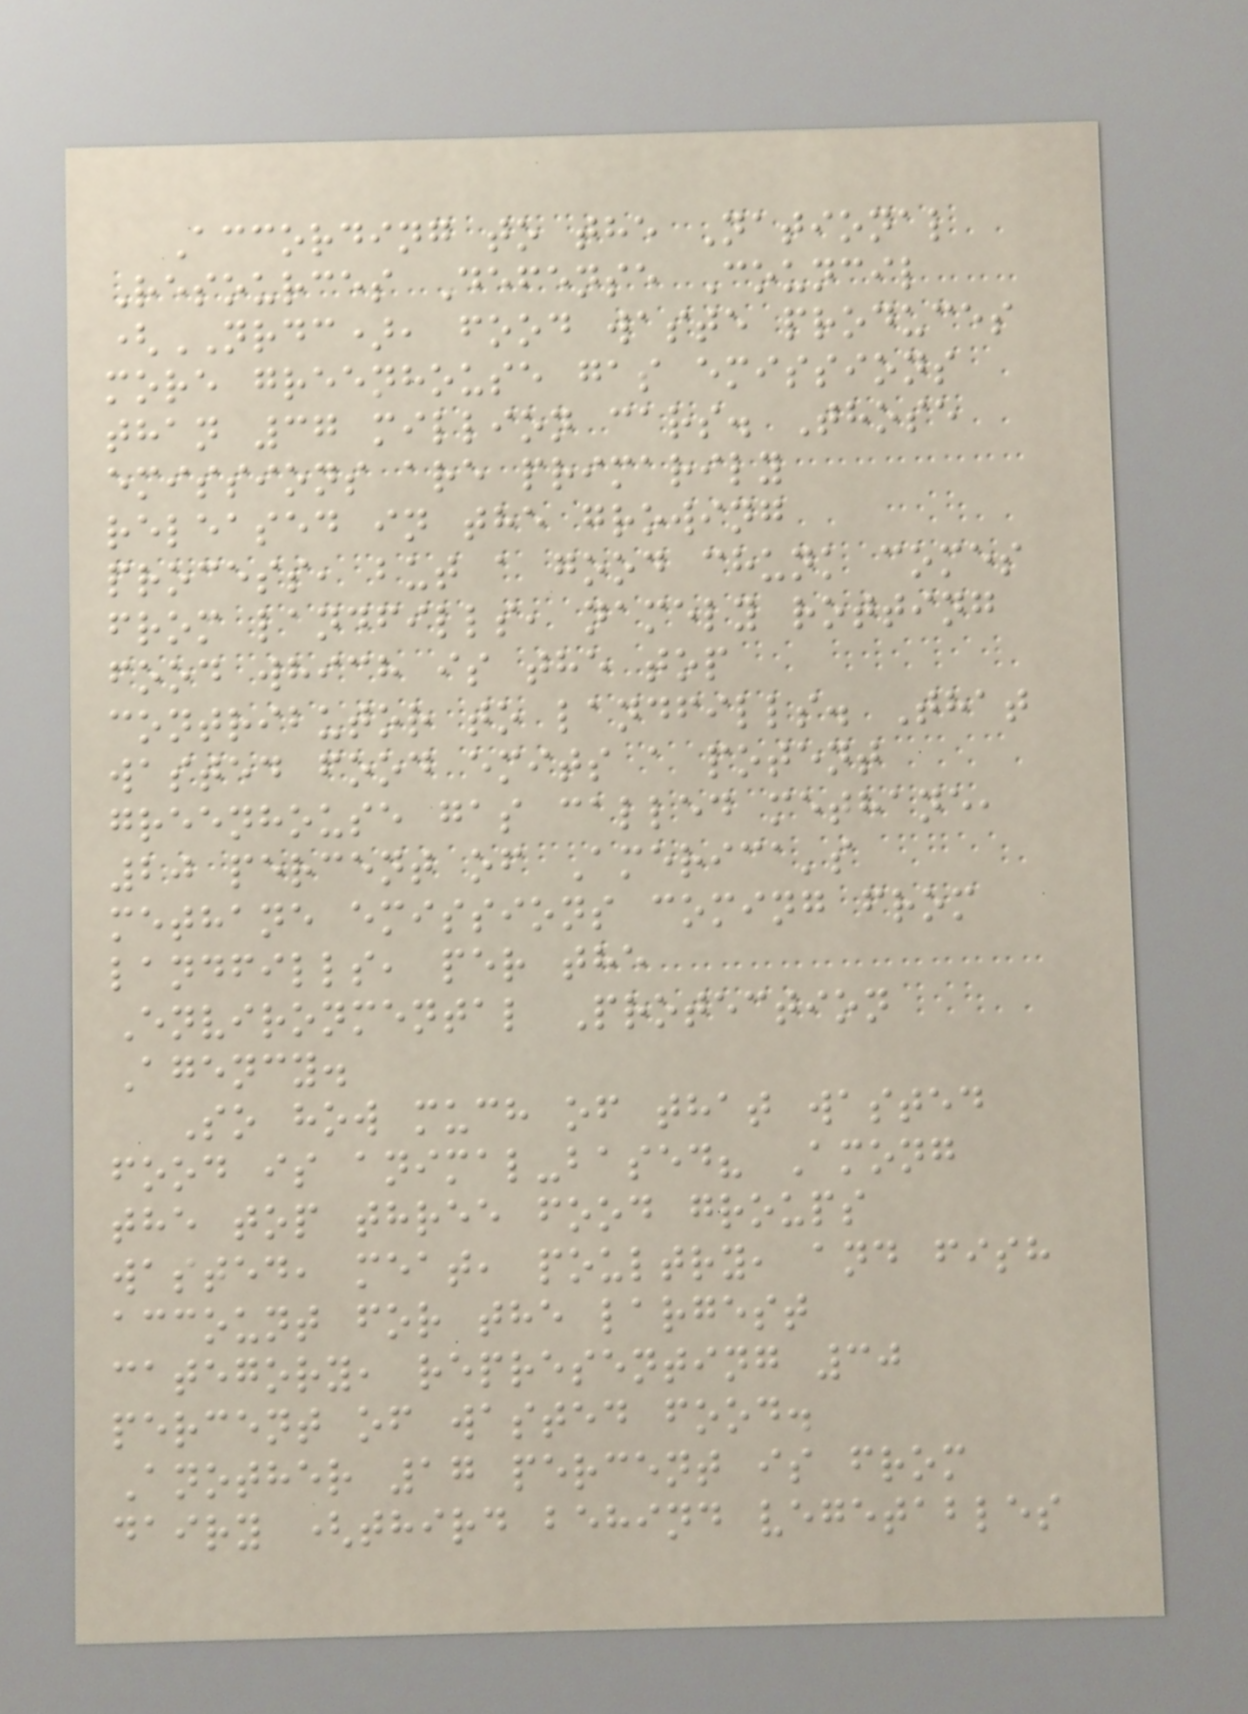According to the National
Resources Defense Council
(NRDC), food waste produces
more greenhouse gas emissions
than 37 million cars. Those
emissions are primarily
released in the growing
process, but a good chunk comes
from landfills, namely rotting
food which is the top
contributor to landfills. That
wasted food emits a potent
greenhouse gas called methane,
20 percent of America's
methane emissions coming from
landfills, per the
Environmental Protection
Agency.
So how much of that wasted
food is animal-based? Among
the top three food groups
wasted, meat, poultry, and fish
account for the largest
category, representing 30
percent of wasted food.
Another 17 percent is from
dairy (third behind vegetables
